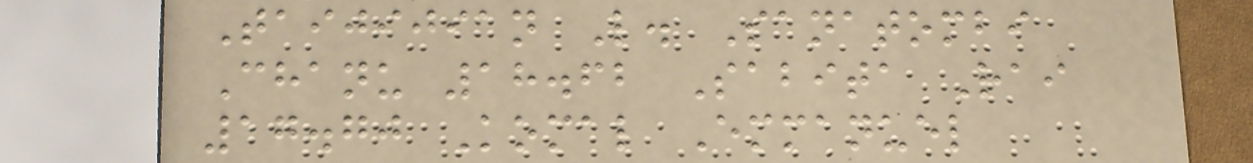Taijijian L. Sanatombi
Chanu 18.62 Sabita Rai
17.70 Komal Emmanuel
